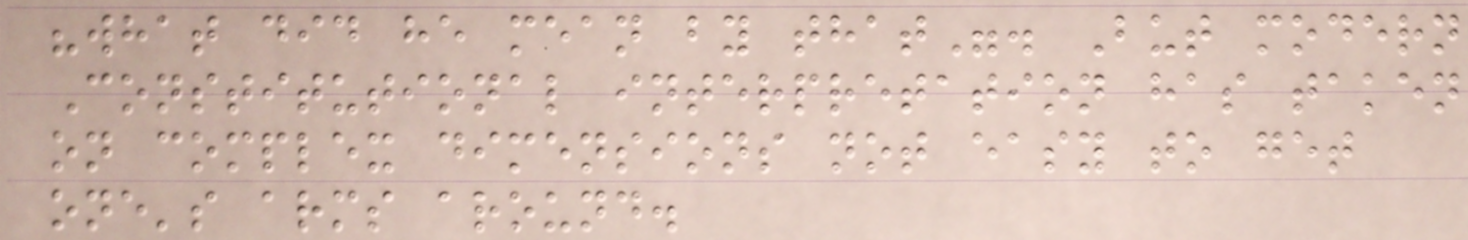"what did he mean by that". But modern
Constitutional interpretation has taken
on complex dimensions not easy to get
one's arms around.
